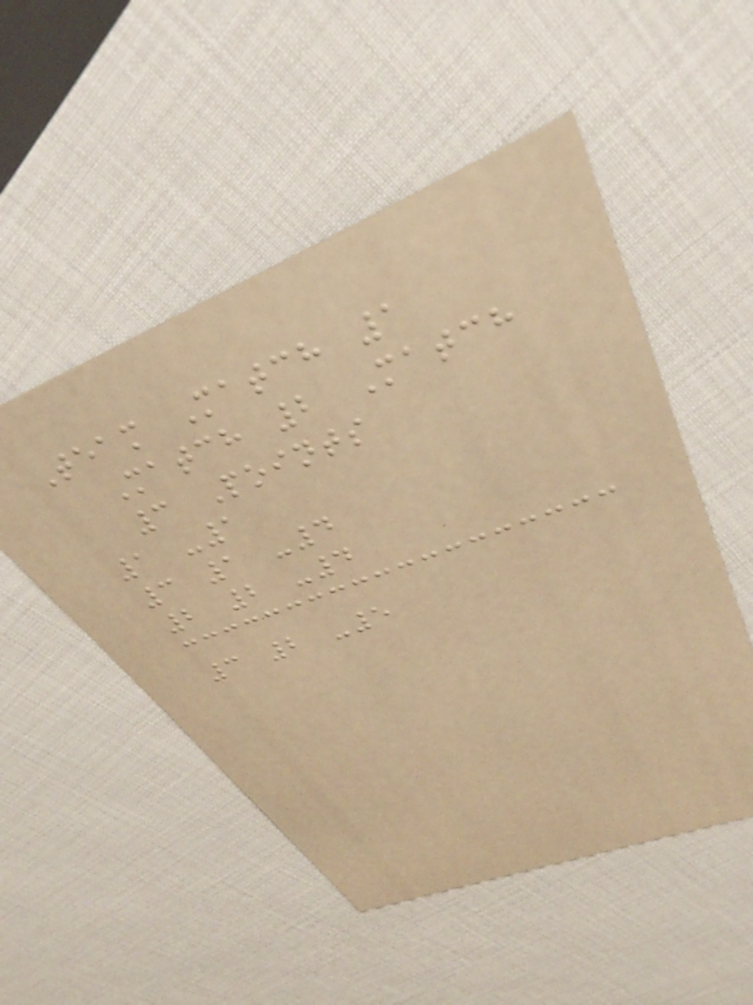Team Match 1
Match 2 Match
3 Points
1 -1
3 1 -4
2 2 -4
3 2 -5
